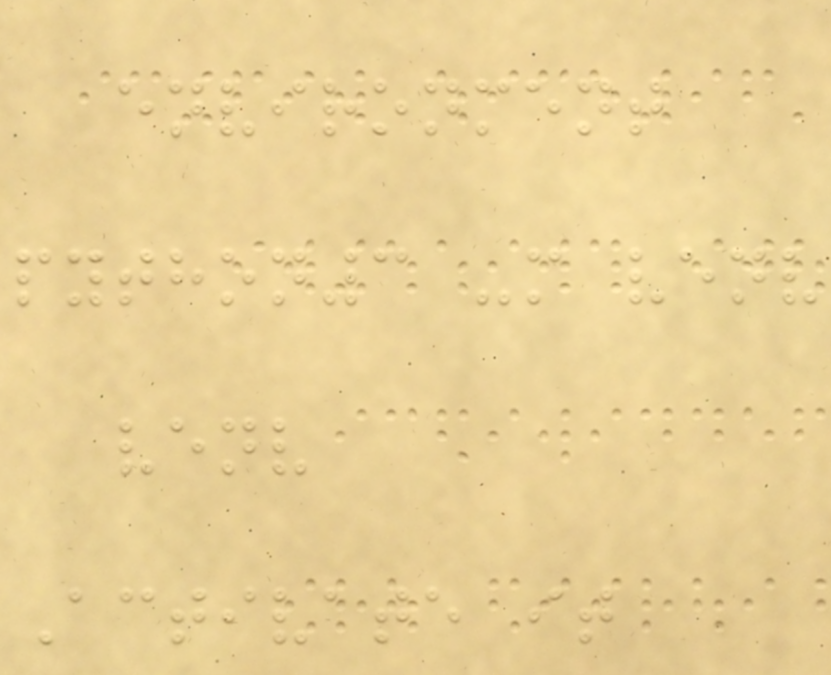environment
python3 -m venv
venv
Activate it
